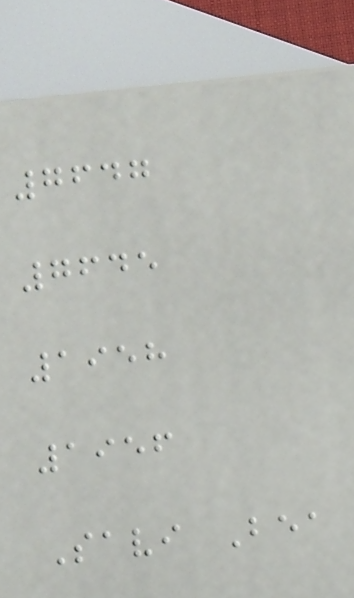7647
7645
1958
1956
Savi Bea
